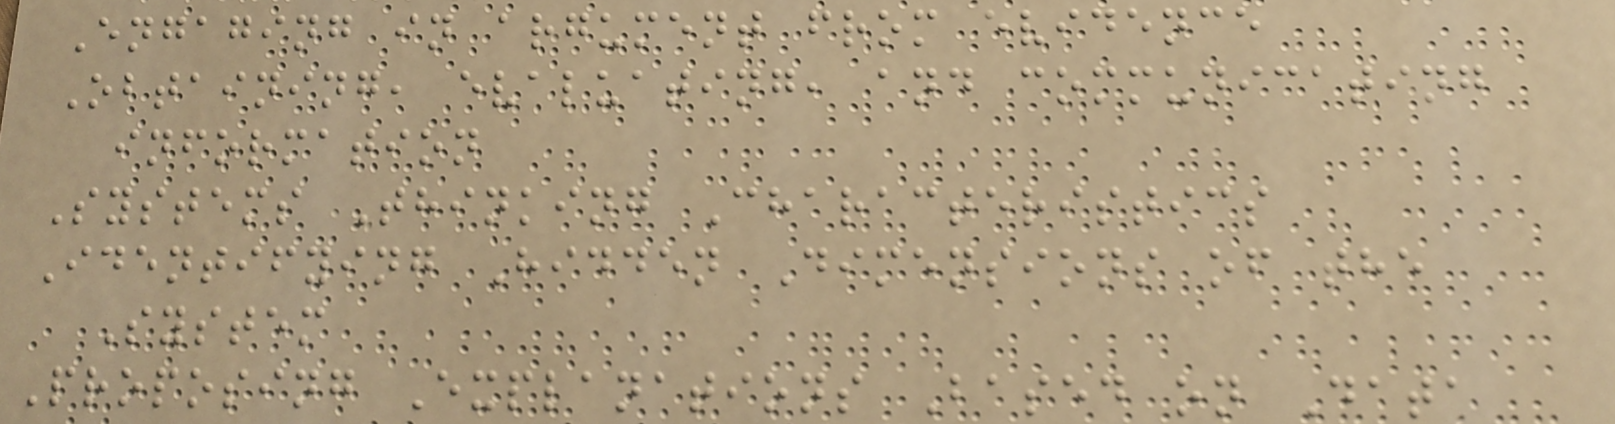Engaging in argument from evidence
Obtaining, evaluating, and communicating
information
Systems Thinking Characteristics
Identifying Hidden Dimensions of the
System
Proposing Explanations Based on Data
